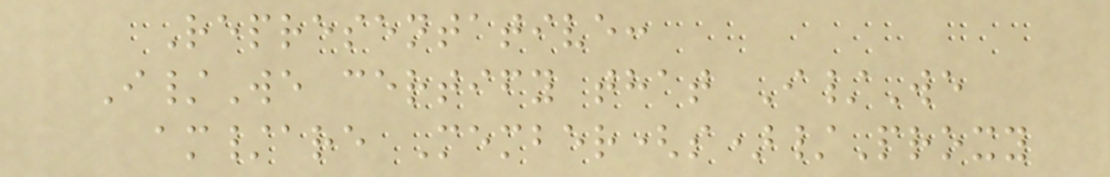Representative:
I/We certify that I/We
am/are Member(s)/Proxy
